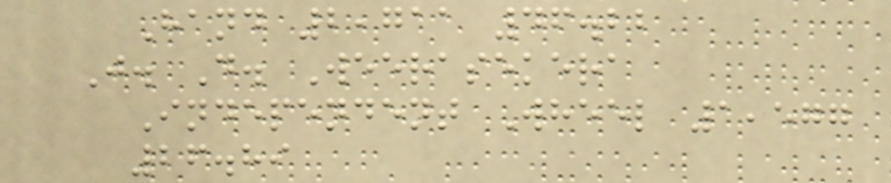Hand 2,711 46.22
J. D. Weerasekera
Independent Wheel 1,577
26.89
